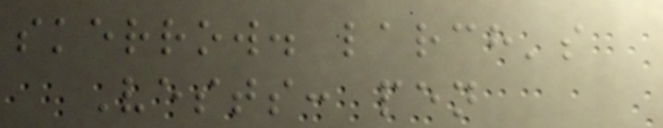skerrow. larch's
Vests: pen
